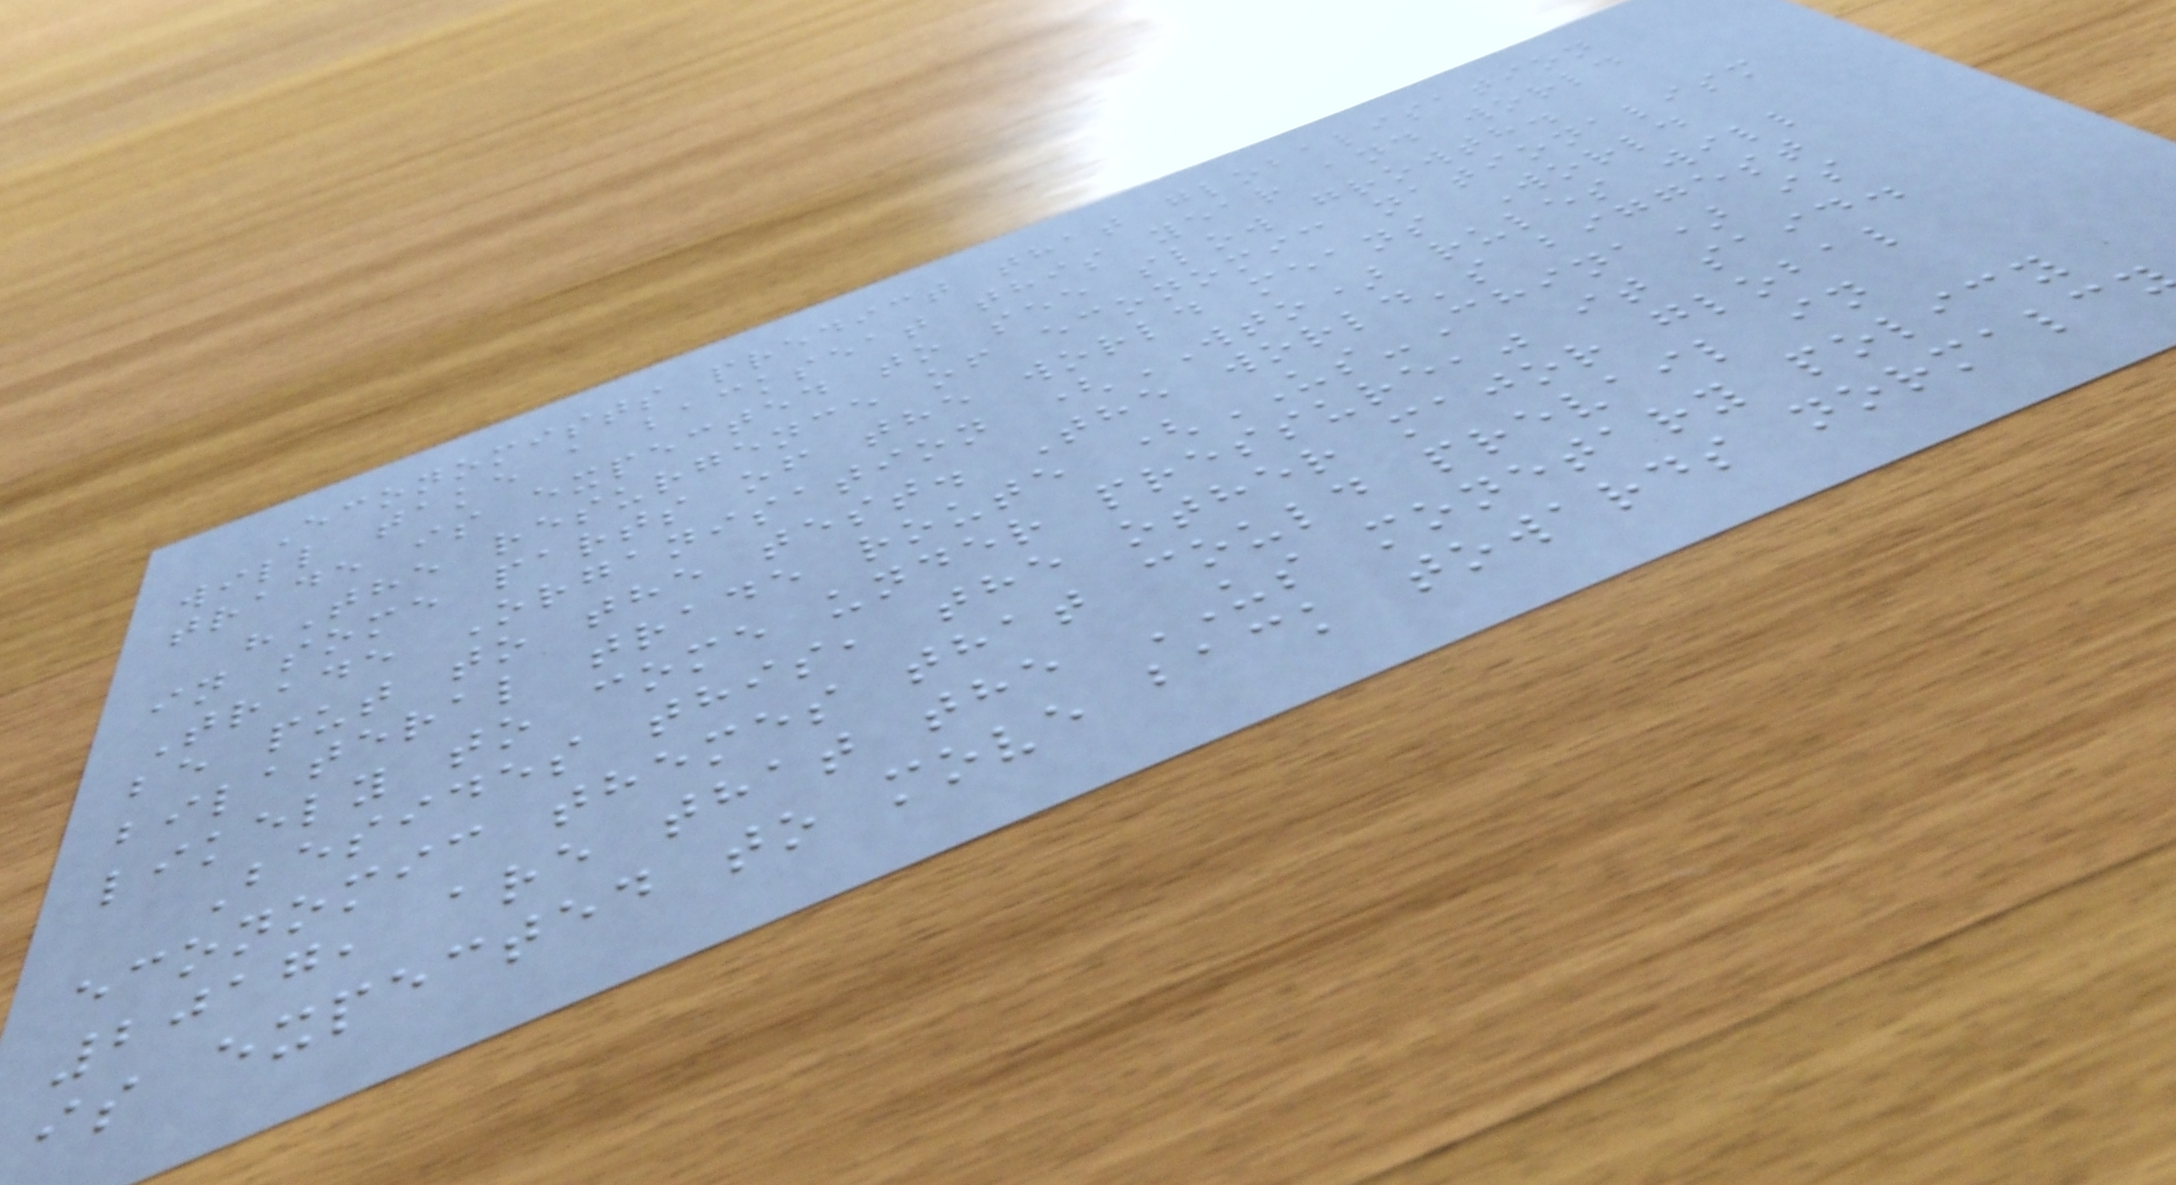Economists predict that globalisation
will take a backseat this year and world
trade is expected to see slow growth.
"The resurgence of economic nationalism
in some parts of the world means World
Trade Organisation (WTO) rules will
be put to the test. The world's biggest
bilateral trade route (US-China) is
likely to come under pressure," it said.
Besides this, the other major global
economic themes that could prevail in
2017, are that the US monetary policy
is expected to move back towards normalcy
